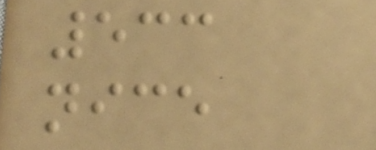533
nice
